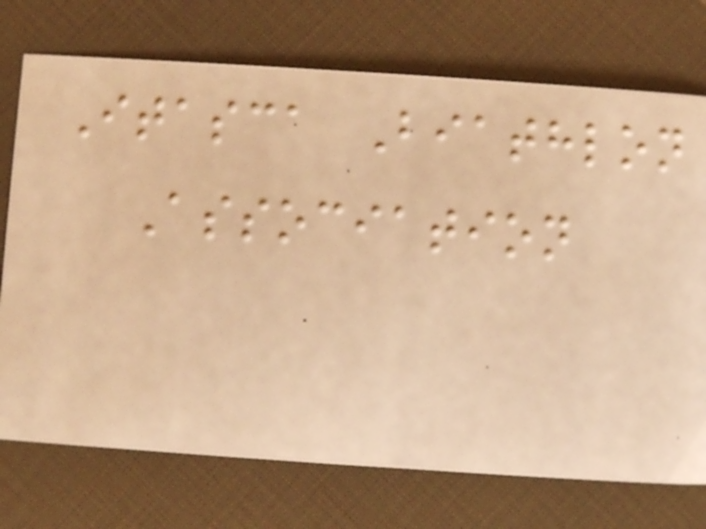Itasca Biathlon
Association
